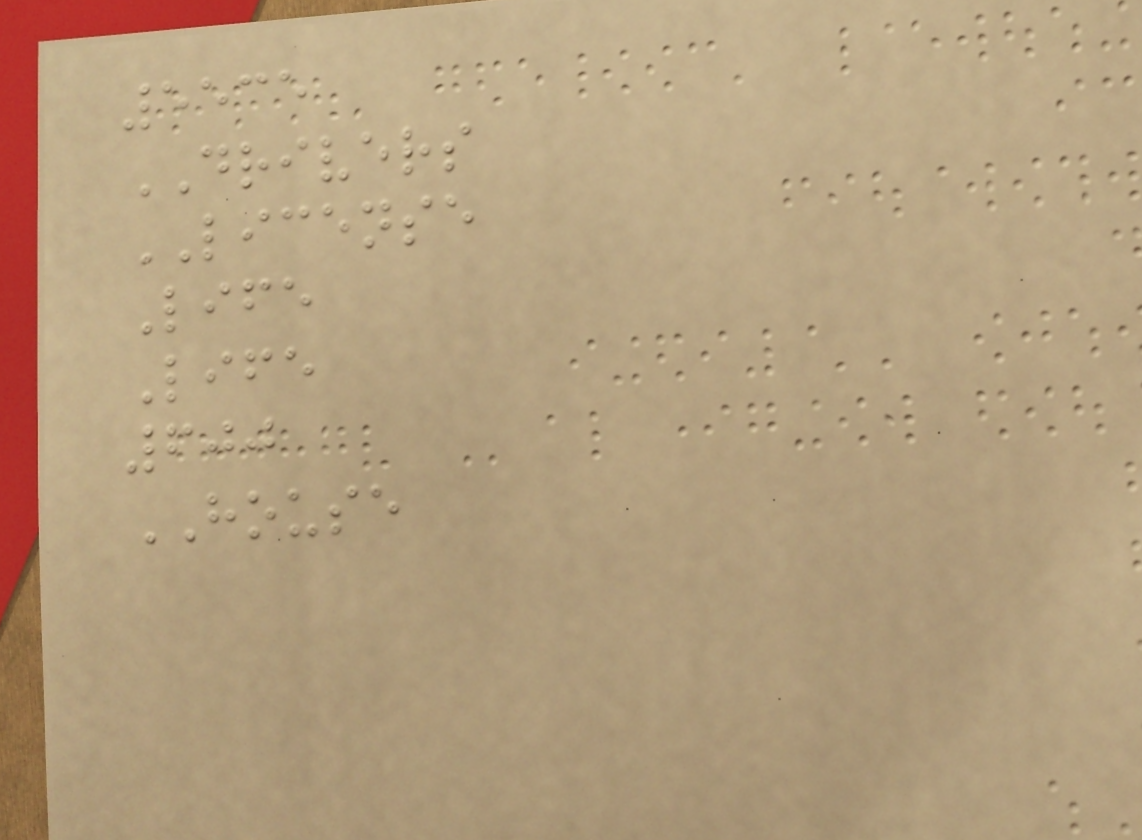5535
DRIVERS
LICENSE
Life
Life
600
HOUSE
